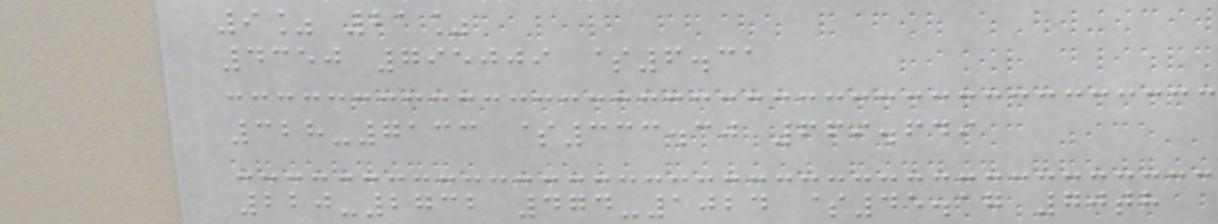9% 21%
4350 795009 $6.31
328-7133 $333.30 669.649
220-2732 474-1024 $45.17 70th
